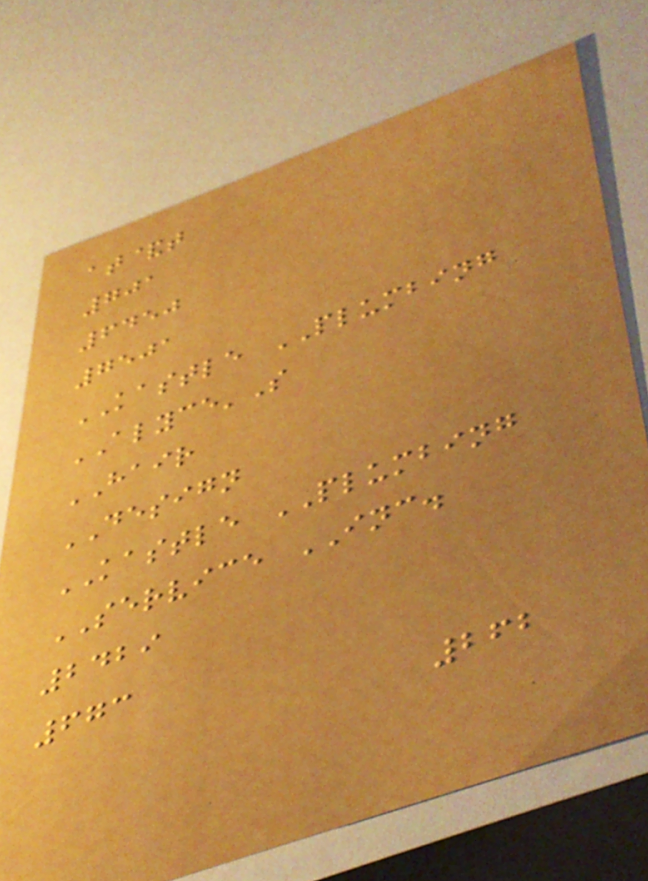at&t
701
6450
7501
KASTLE PLUMBING
ALYCE'S
HAIR
DESIGN
KASTLE PLUMBING
SERVICE INC.
2429
673
262
